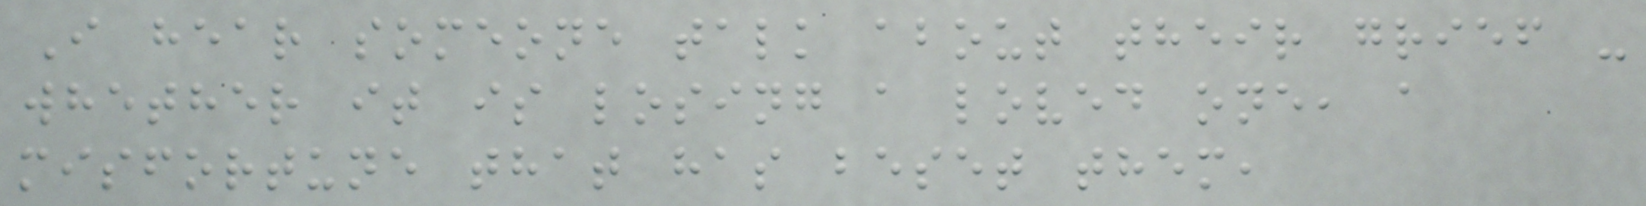I hear someone talk about their grief -
whether it is losing a loved one, a
misfortune that has beset them,
